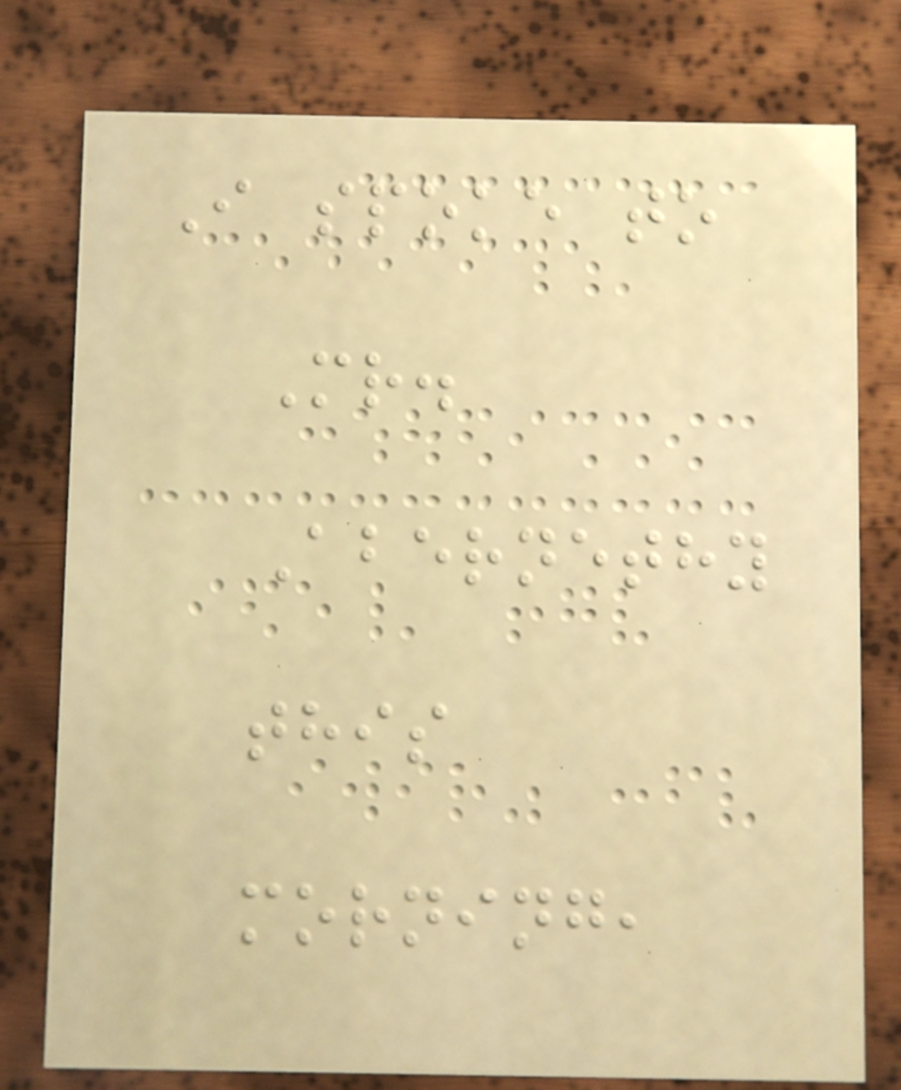I spoke to
Mr.
Abernethy
this
morning,
